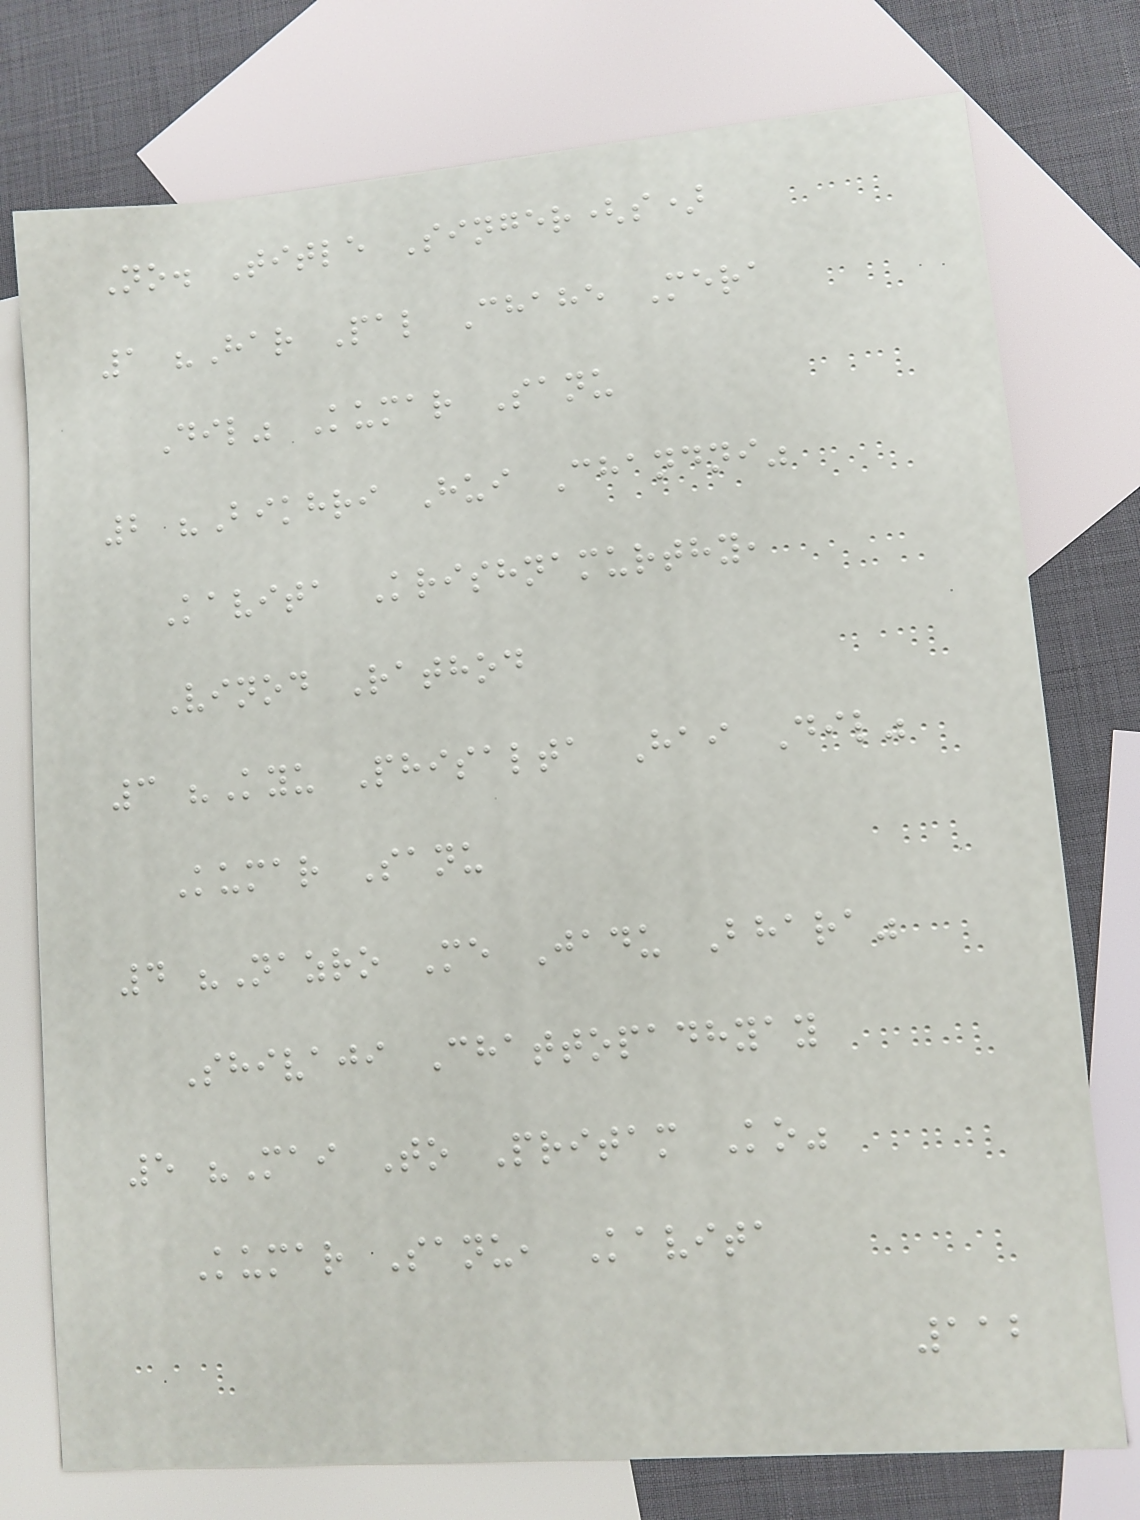No. Title Singer(s)
1 "Har Pal Chahe Mera
Dil" Kumar Sanu
2 "Bikhri Hui Chandni"
Kavita Krishnamurthy,
Vinod Rathod
3 "Kyu Phisalta Hai Dil"
Kumar Sanu
4 "Nazro Me Jadu Bhara"
Shivaji Chattopadhyay
5 "Mai To Pritam Ko"
Kumar Sanu, Kavita
112
